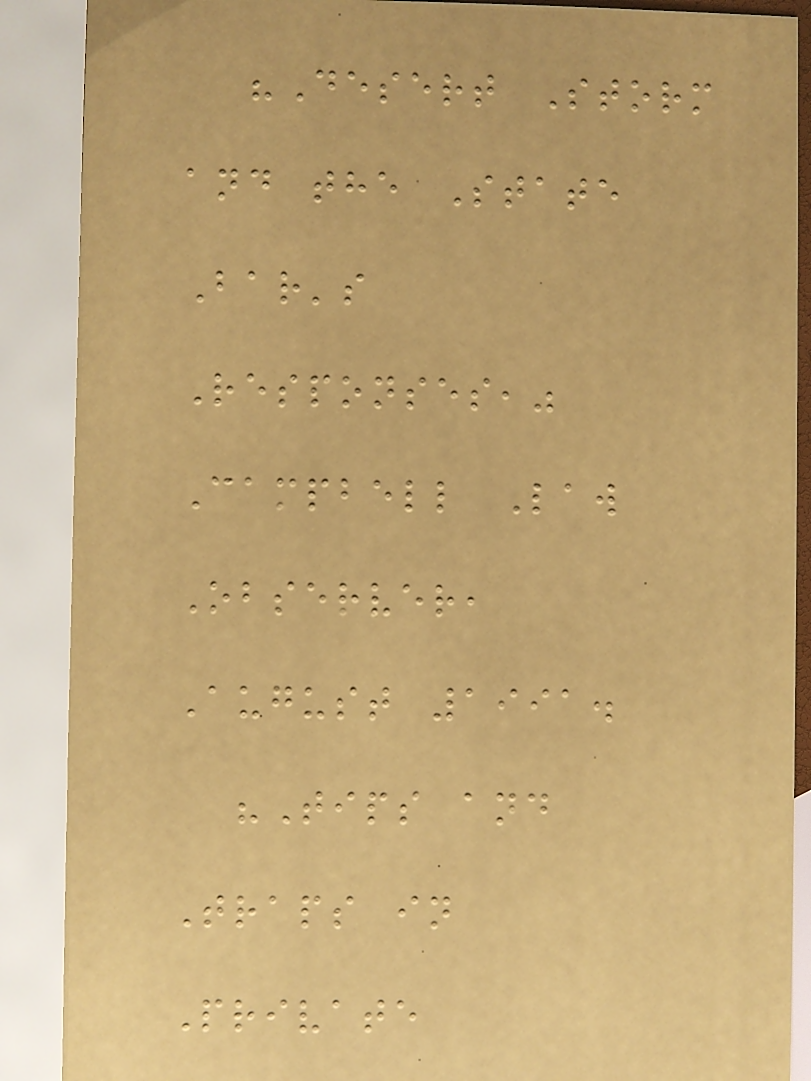"Desert Storm
and the State
Bar's
Responses,"
Campbell Law
Observer,
August 1991.
"Tips and
Traps in
Private
